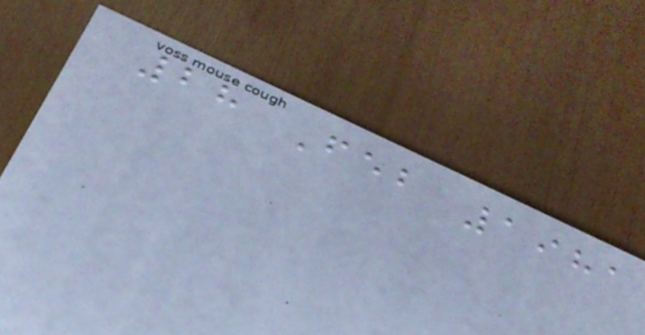28 Feb 1981
